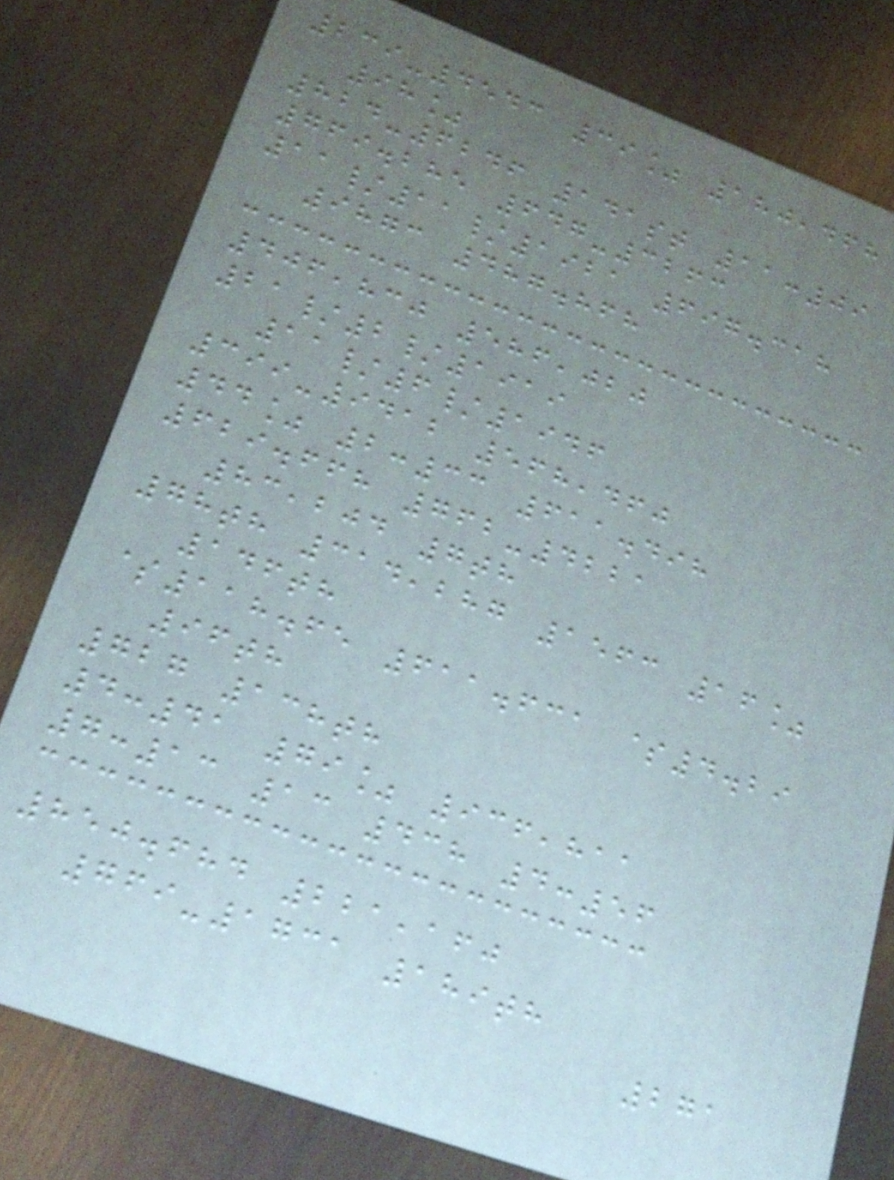239-4543 39% 180,468
98%
824-6246 141st 11:09
769.285 647-3263
11/11/1921 697.318
9873 487.868
406,830 586,020
21/2/1919
11/6/1946
399-9412 568,460
44% 2:33 611.498
629.668 762-4221
83,204 7th
78th 314,287 1563 16%
146th
$118.65 611.631 $4.29
96th
727 138th
4:41 79% 936,811
7:13 13 438 4:56
850.684 221,160
769-1731 189th
271
